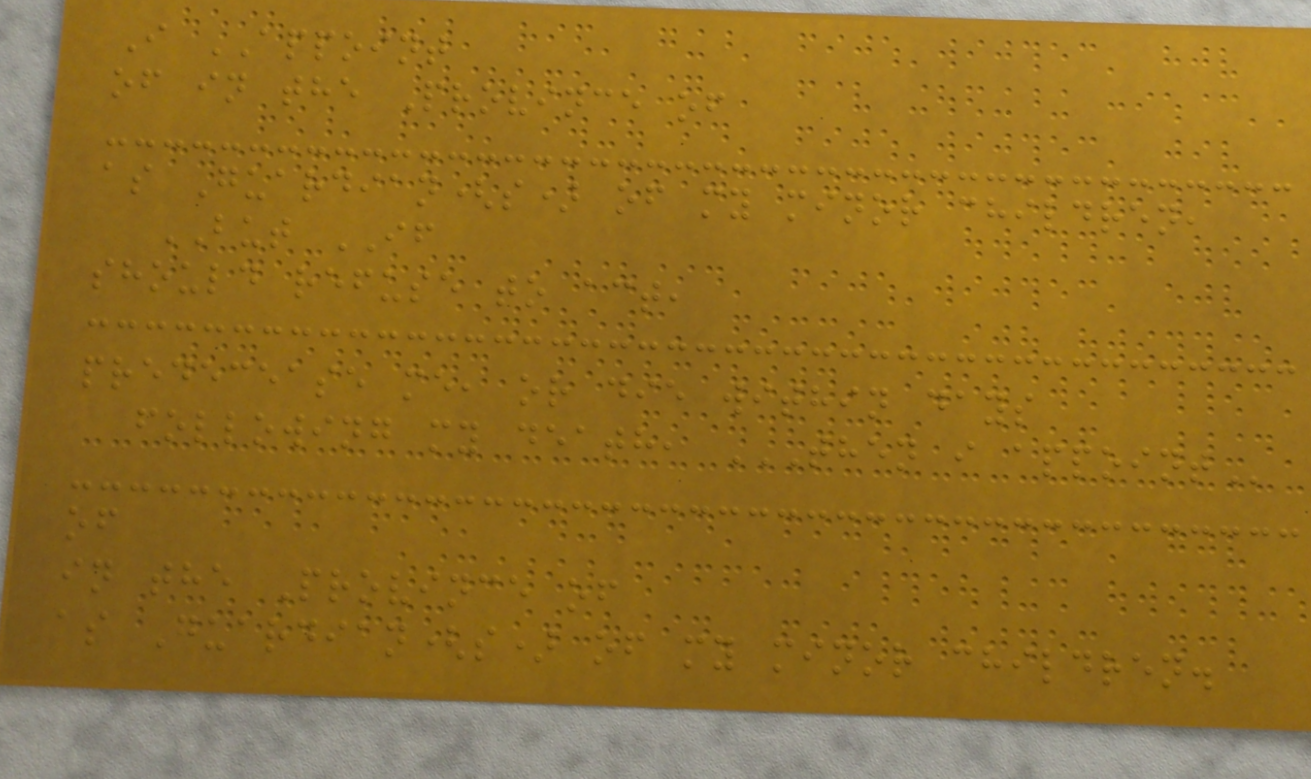I APPOINT
of in the Province of
as Guardian(s) of my minor children,
BUT IF
should refuse to act,
predecease me, or die within days
following my death, THEN I APPOINT
of
in the Province of
as Guardian(s) of my minor children.
